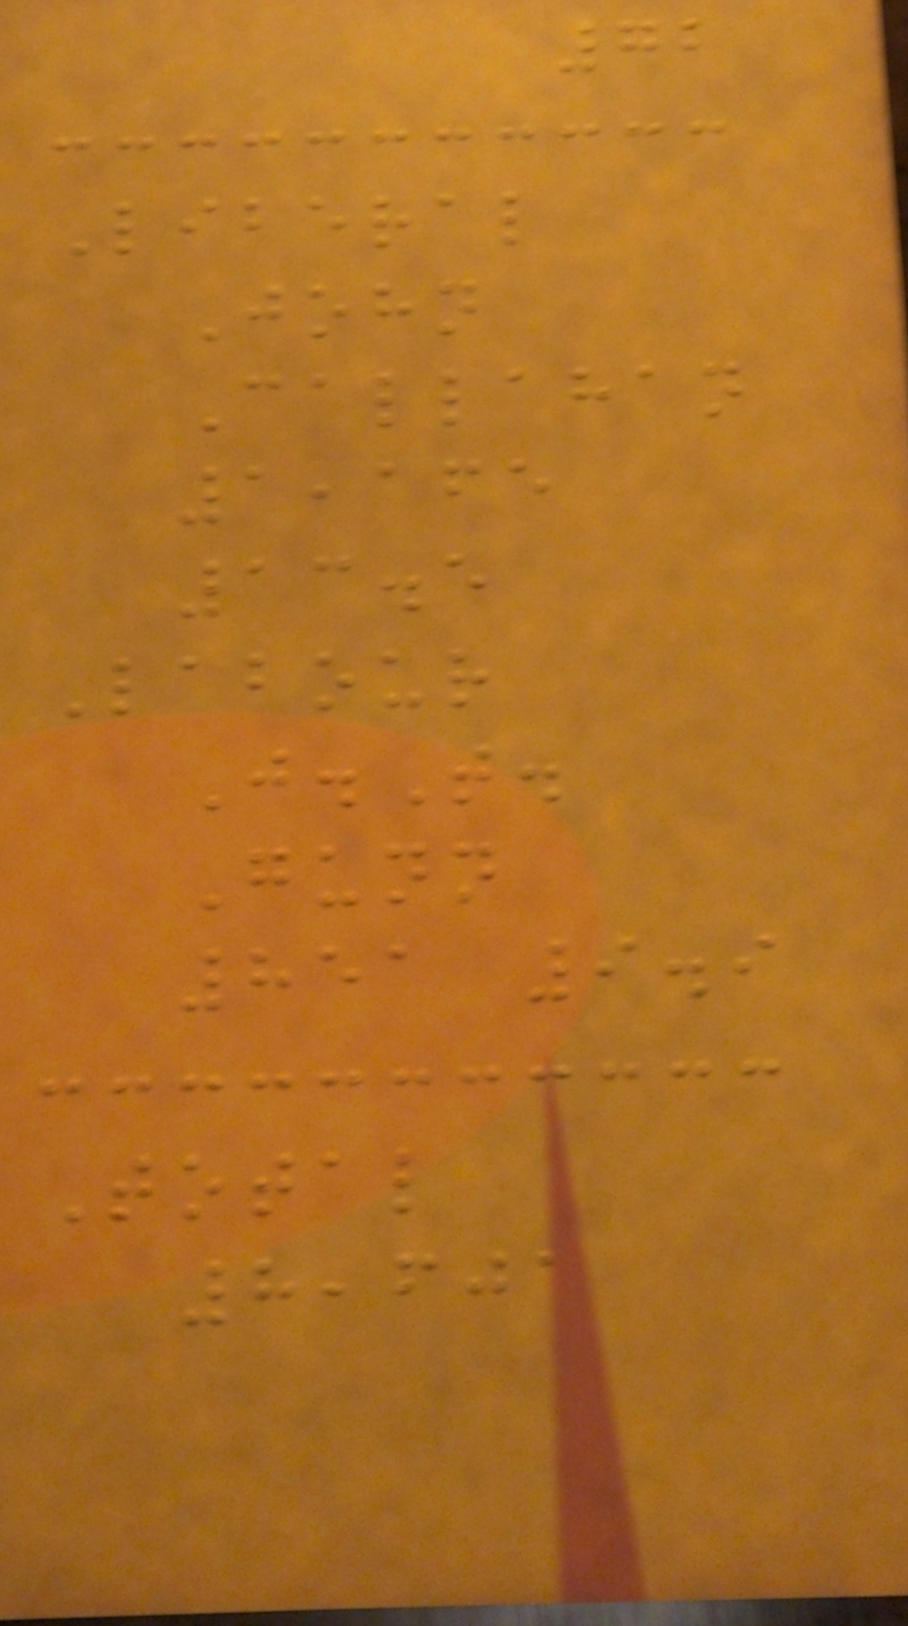72
Liberal
John
Callahan
1,165
13.5
Labour
J.T.
Gunn
851 9.9
Total
8,601
